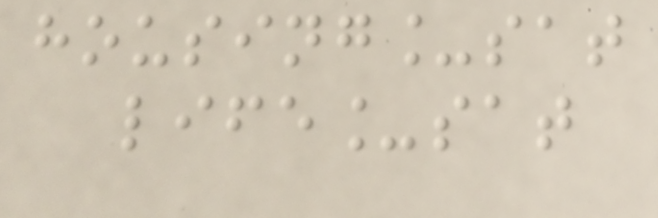housing_sat
life_sat
